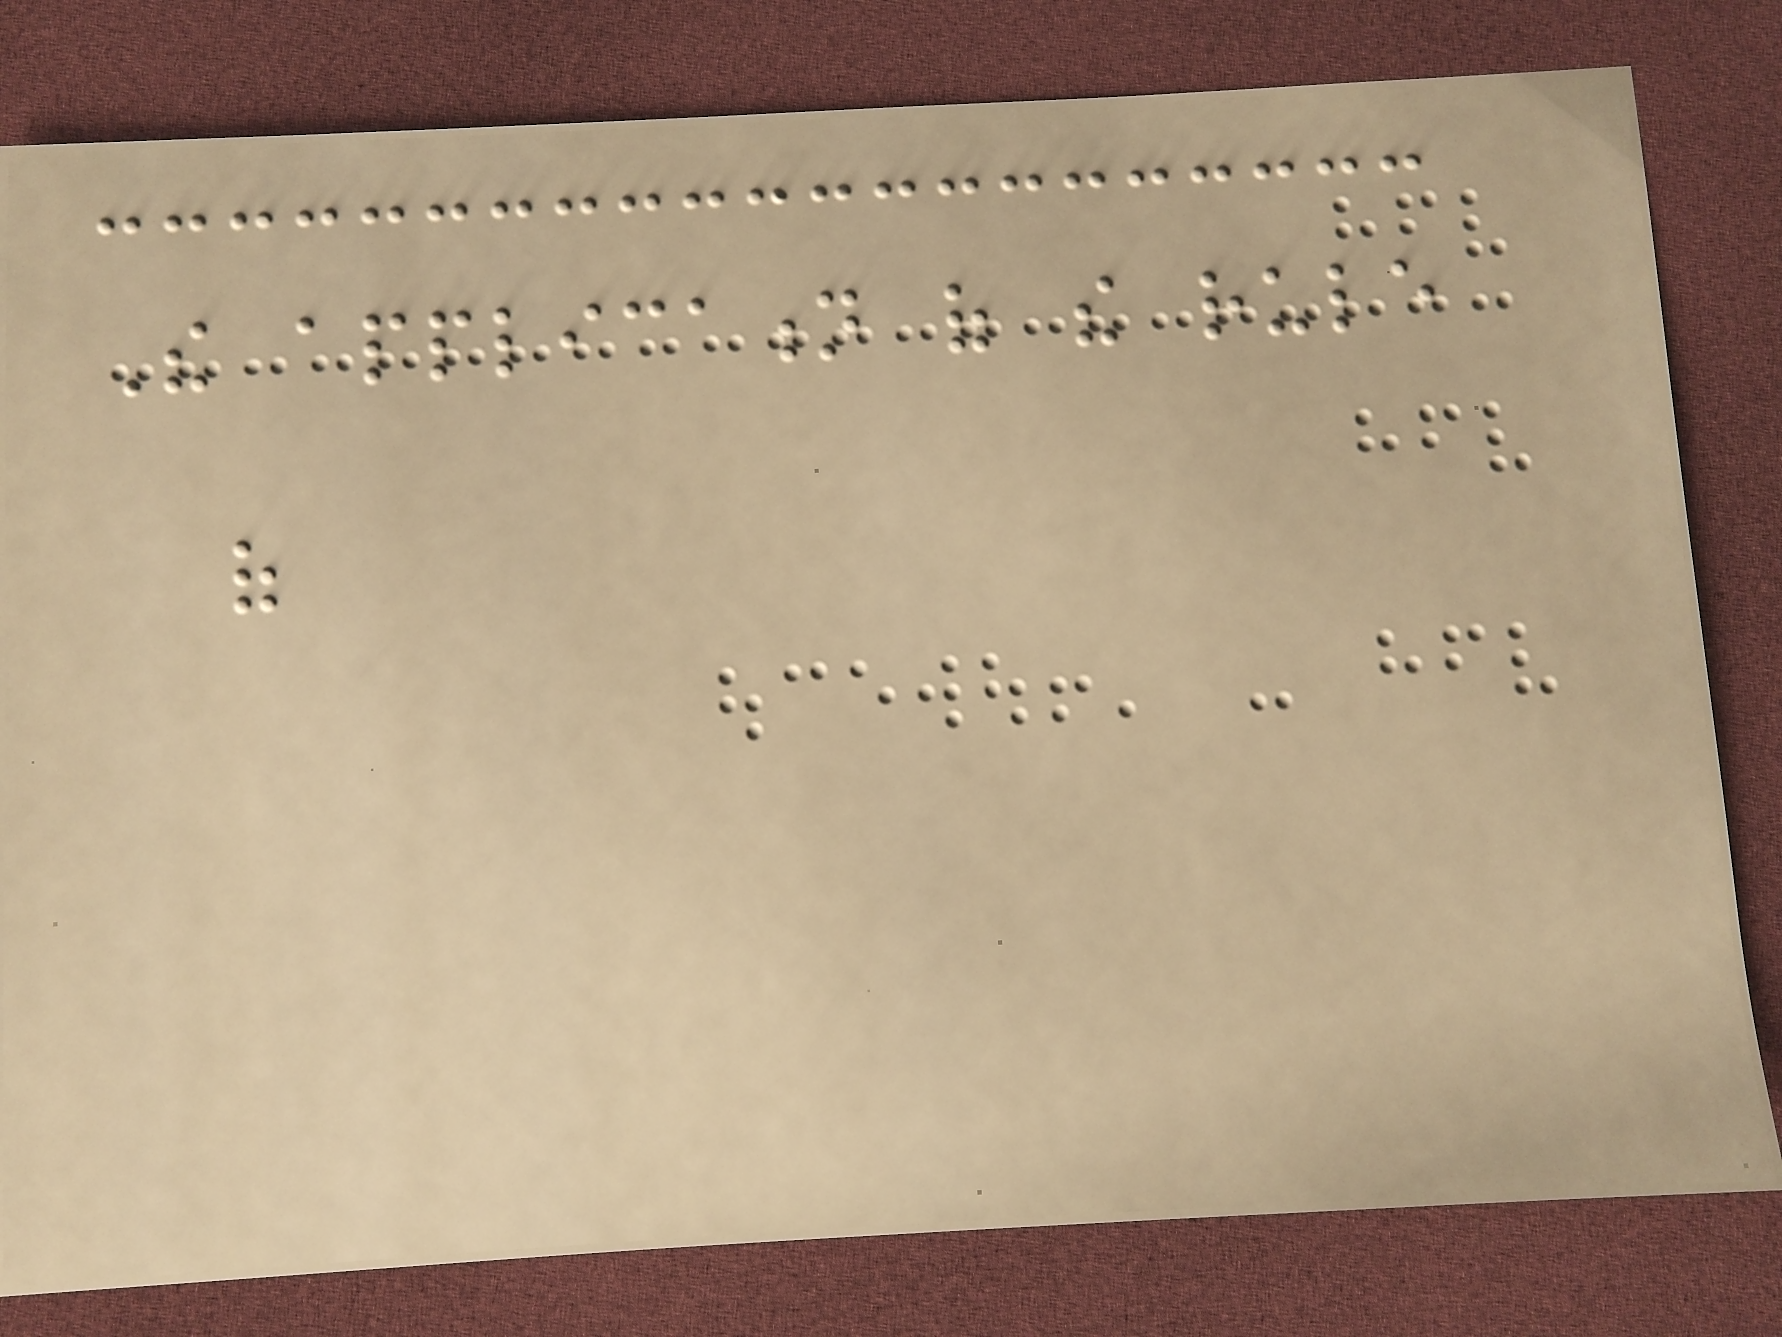The application of the rule
of
